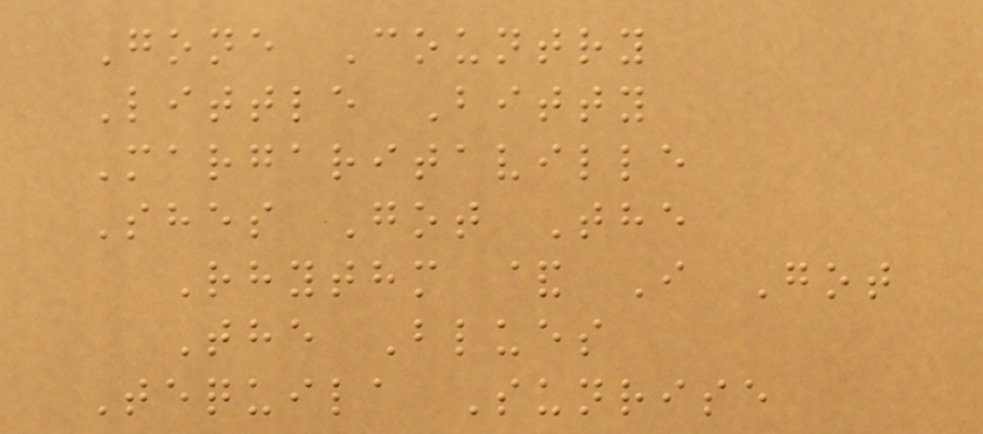Gone Country
Little Bitty
Margaritaville
Shes Got The
Rhythm & I Got
The Blues
Tequila Sunrise
